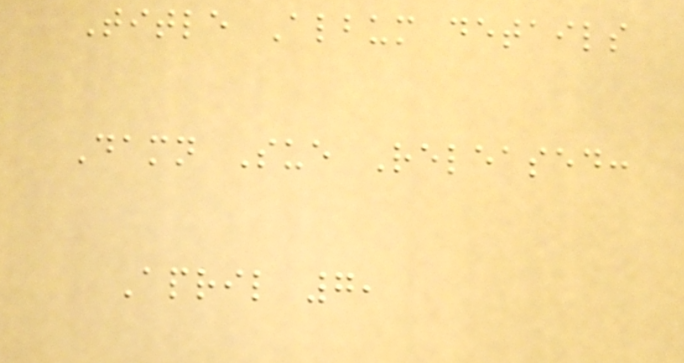Title Album details
Damn Sue Released:
April 7,
